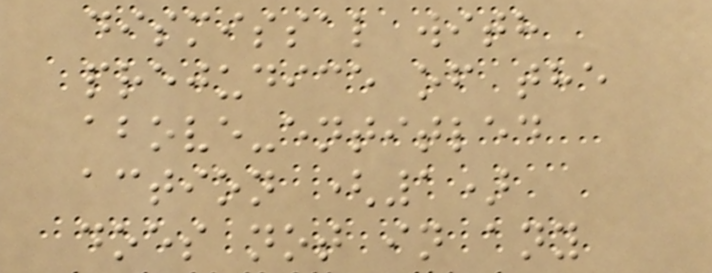dismissal with
prejudice of the
above-entitled
action (1)
does not in any
